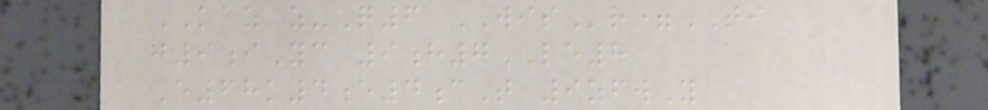KAZ z-Q6 WISr=TI
j9iYc 9h7LE8
E68k4e4cT 9zfwY
